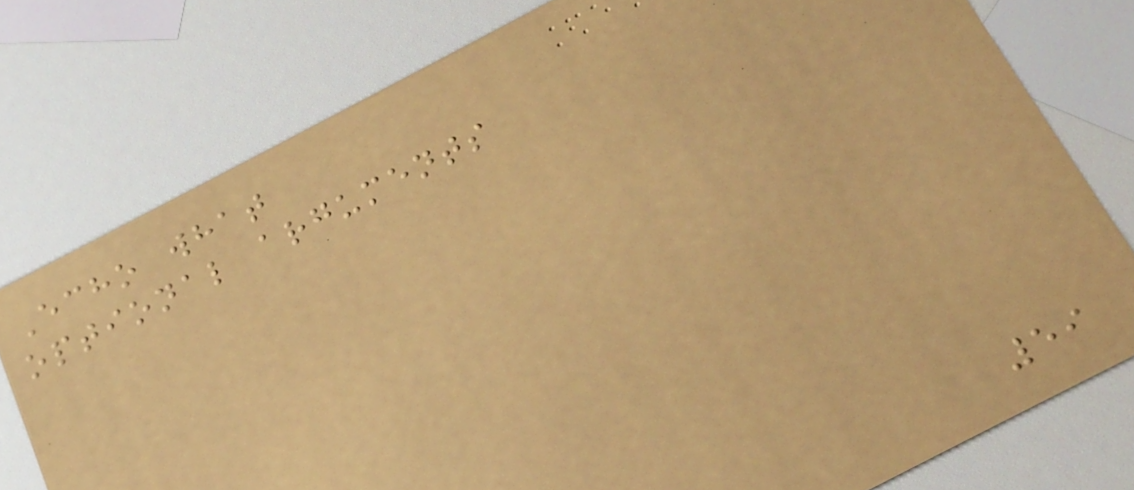Echo what
optional arguments
59
